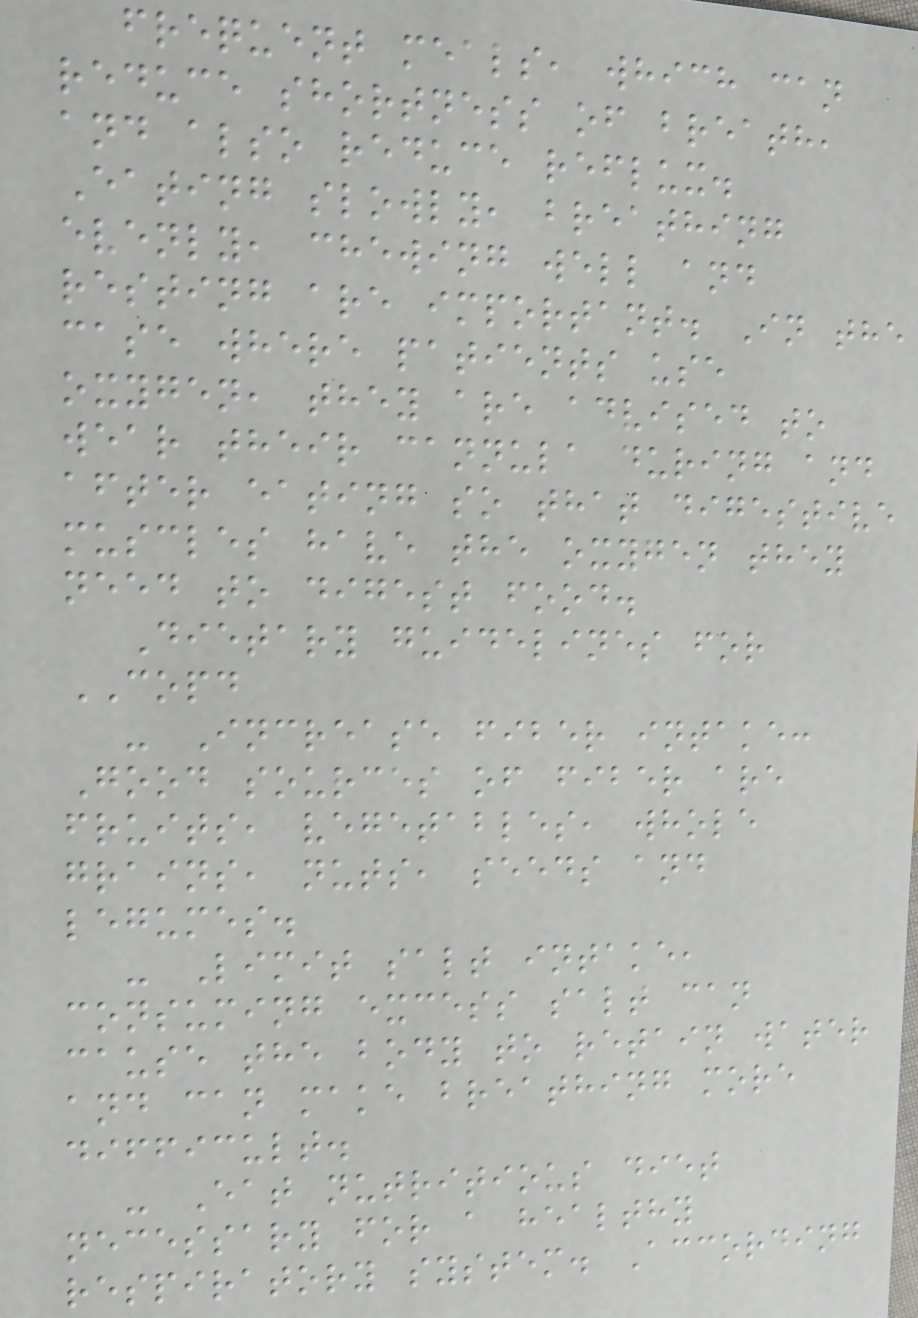frequent meals, which can
reduce shortness of breath,
and also reduce reflux.
Eating slowly, breathing
evenly, chewing well and
resting are important. In the
case where patients use
oxygen, they are advised to
wear their cannula during and
after eating so that digestive
muscles have the oxygen they
need to digest food.
Dietary guidelines for
COPD
- Increase fiber intake:
Good sources of fiber are
fruits, vegetables, whole
grains, nuts, seeds and
legumes.
- Limit salt intake,
consuming excess salt can
cause the body to retain water
and can make breathing more
difficult.
- Eat nutritious diet
necessary for a healthy
respiratory system. According
